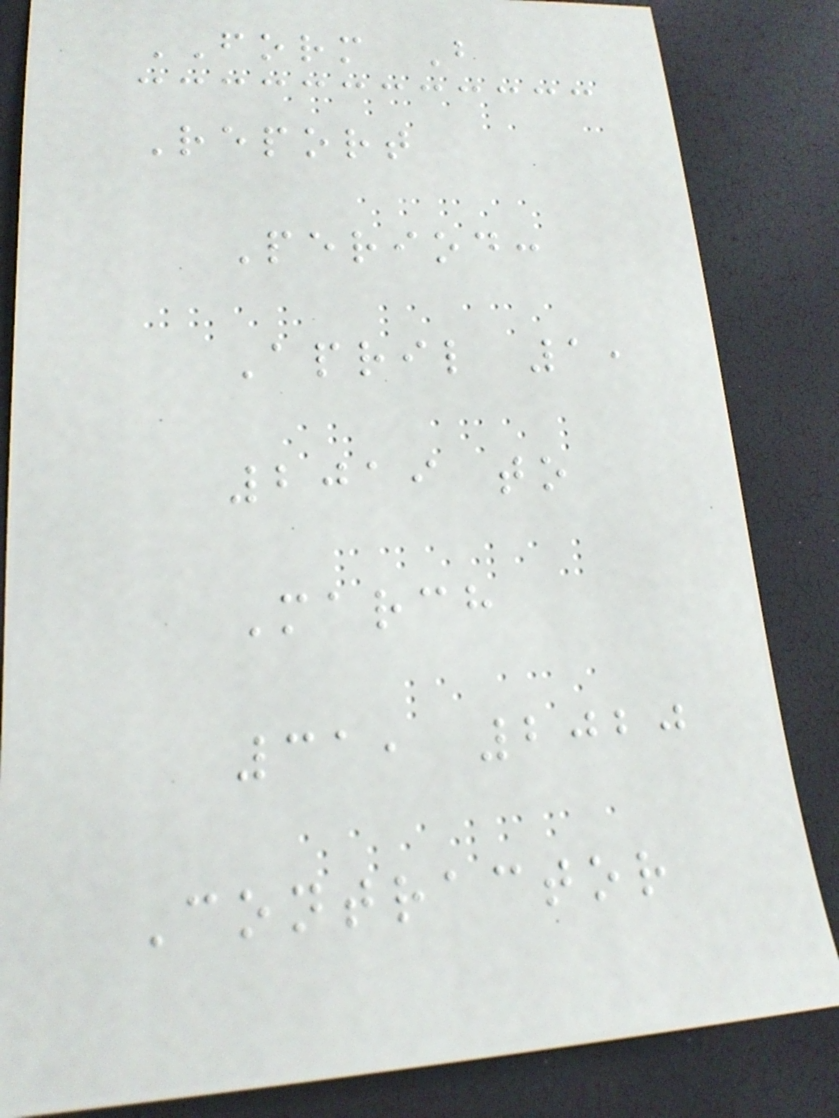FORM B
Report
Period:
April 1,
2019 to
March
31, 2020
Contractor
